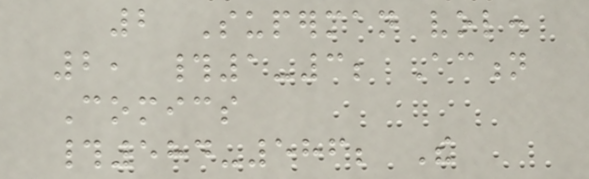2 Superman vol.
2, #1-3; Action
Comics
#584-586; The
